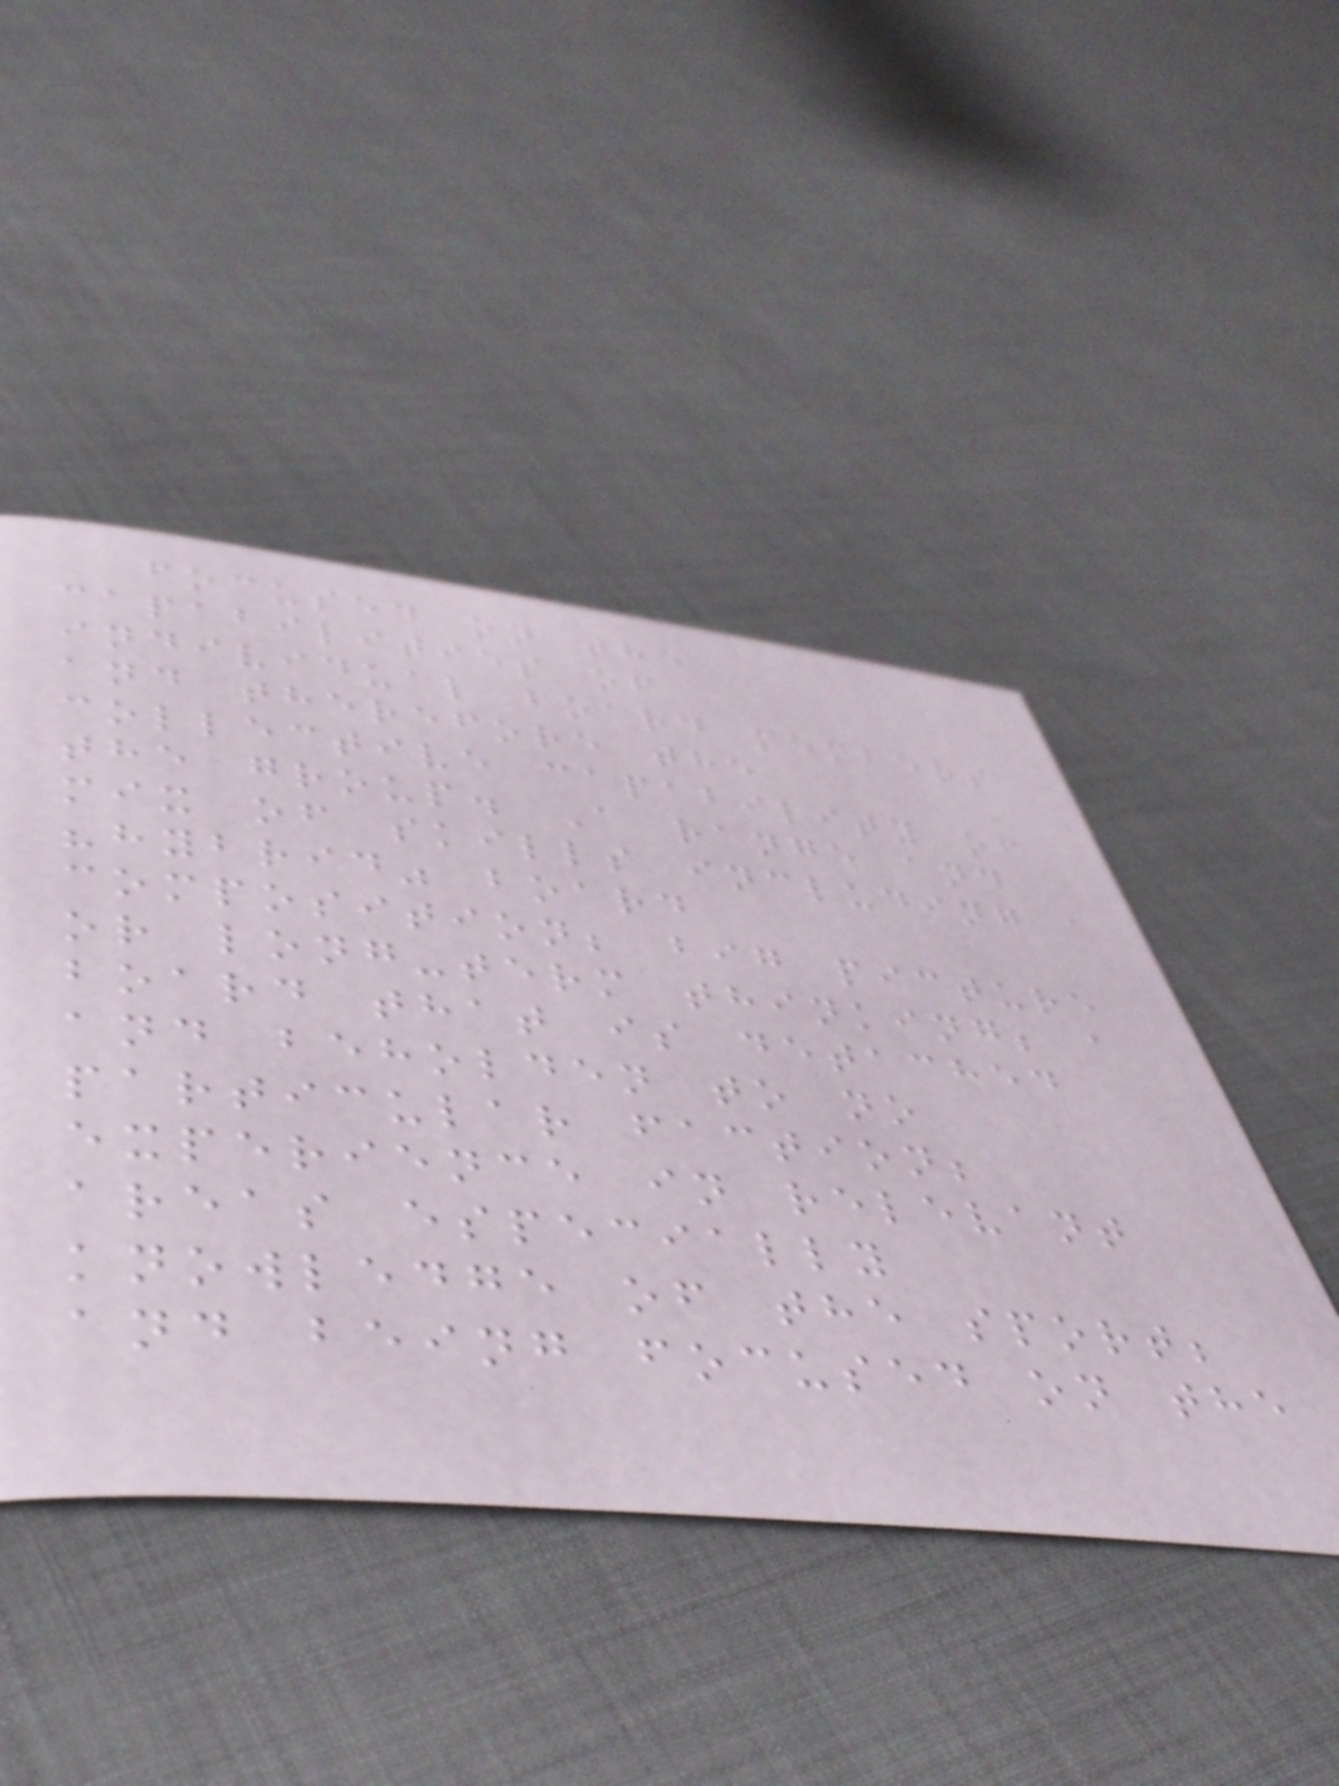focused on the
capabilities of
individual board members
and therefore the
collective capability of
the group. A range and
mix of skills including a
"hybrid" board
composition; big picture
or long-term thinking; a
board that is detached
and beholden to no
particular faction;
experience in relevant
areas especially
knowledge of the sport;
and being focused on the
